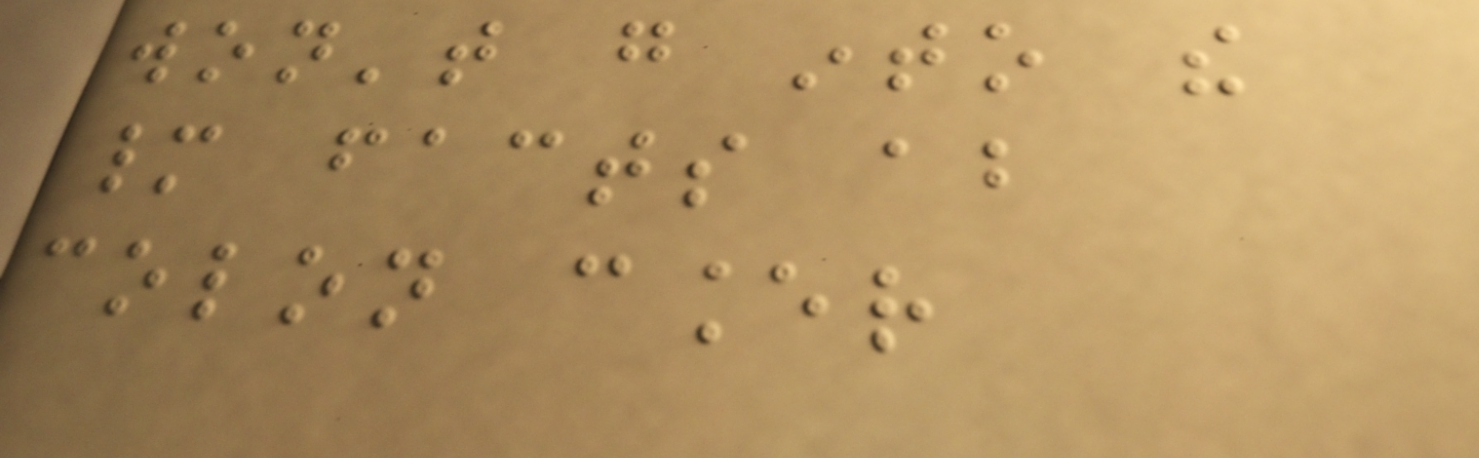won't go into the
many facts about
colon cancer
